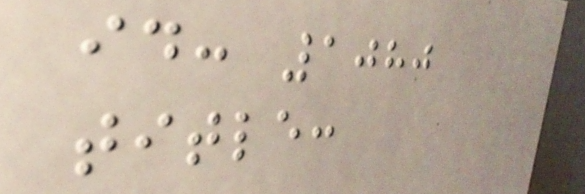id: 1080
title:
